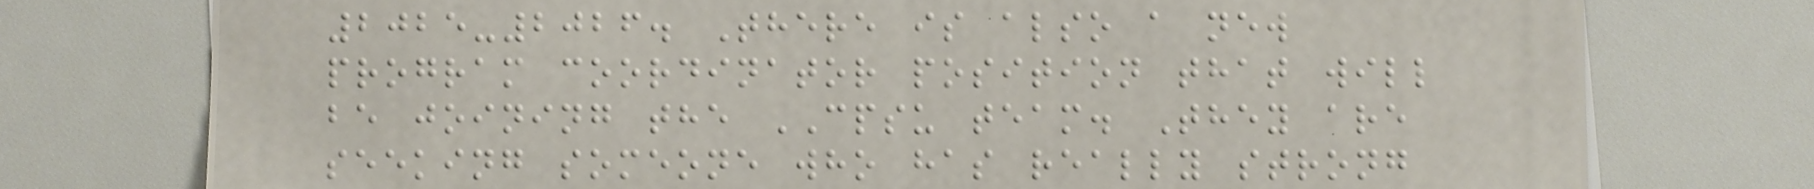2025-2026. There is also a new
program coordinator position that will
be joining the CPSU team. They are
seeking someone who has really strong
